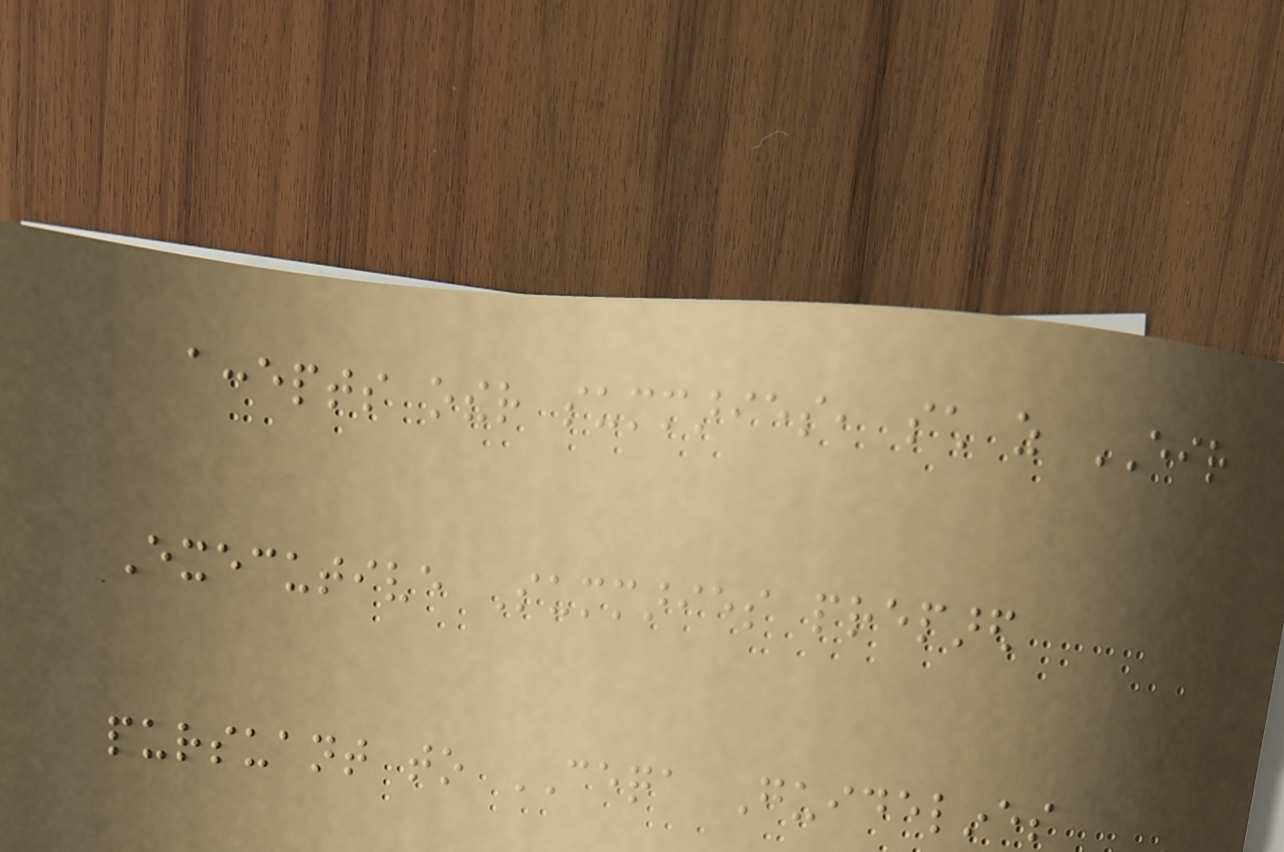accepts other summaries, such as EIR
Executive Summaries prepared
pursuant to CEQA Guidelines
